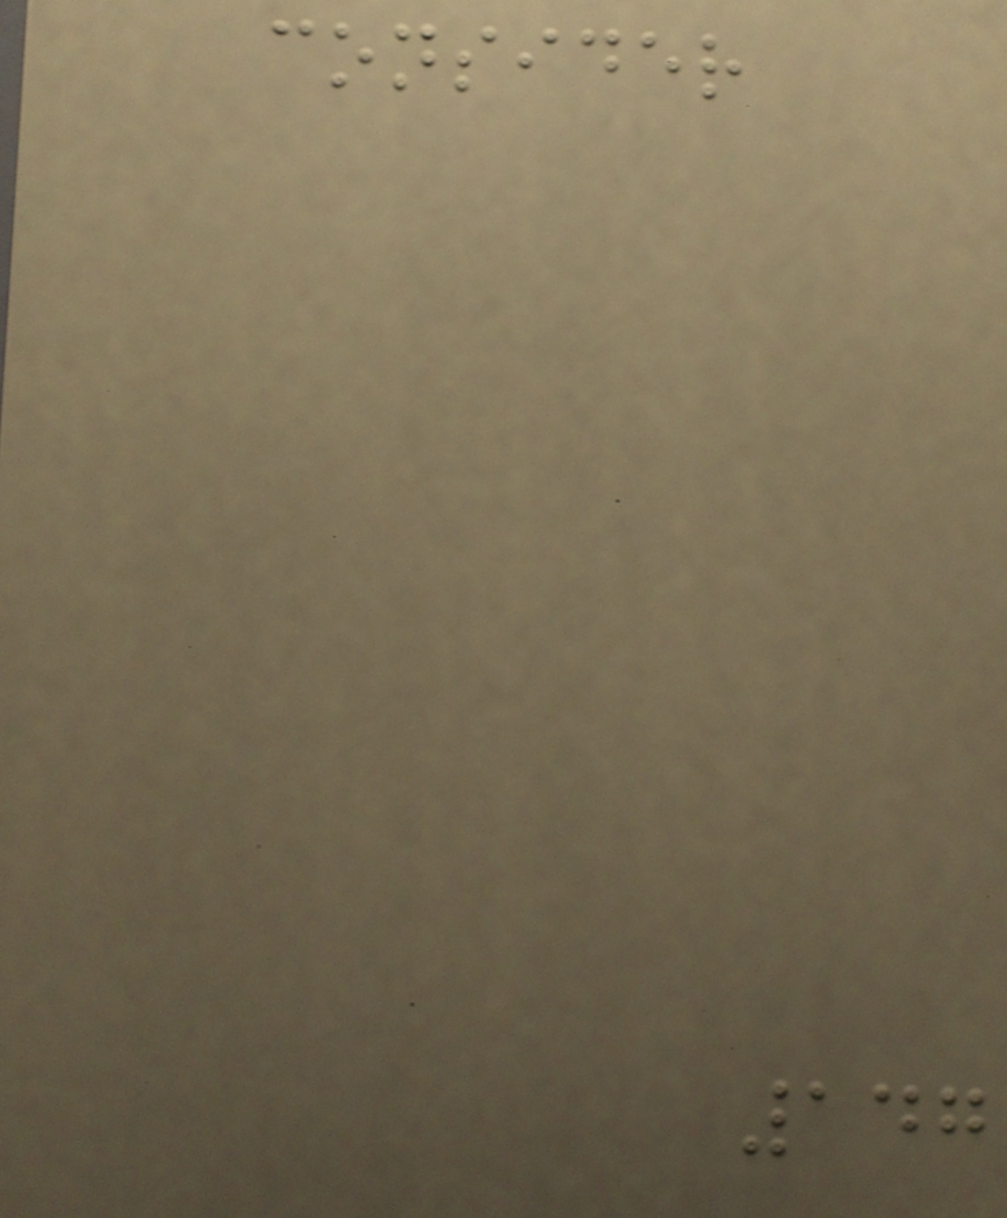consider
147
